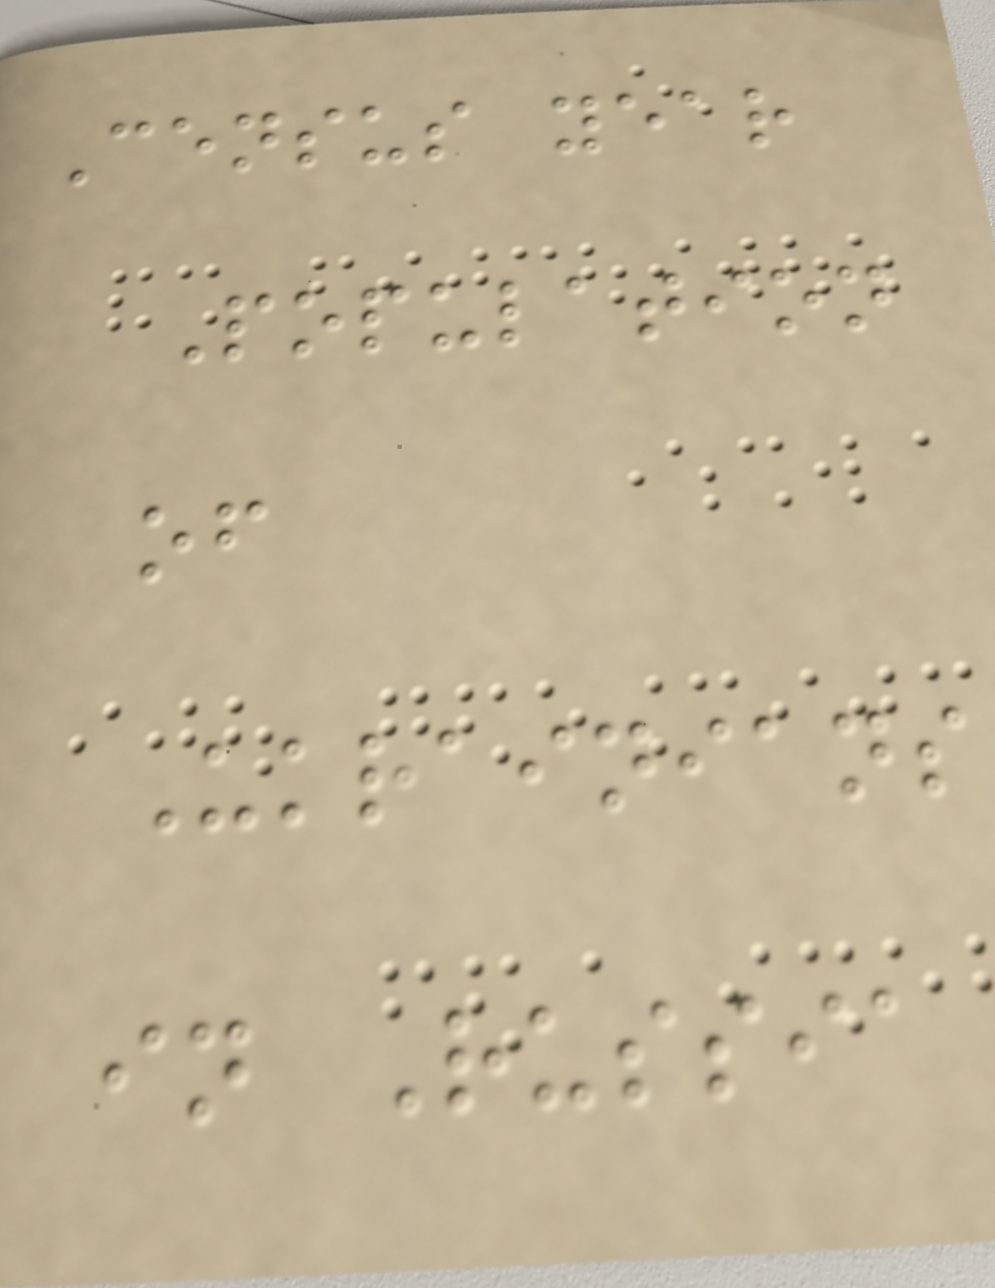Census year
Population
of
Ukrainians
in Russia
